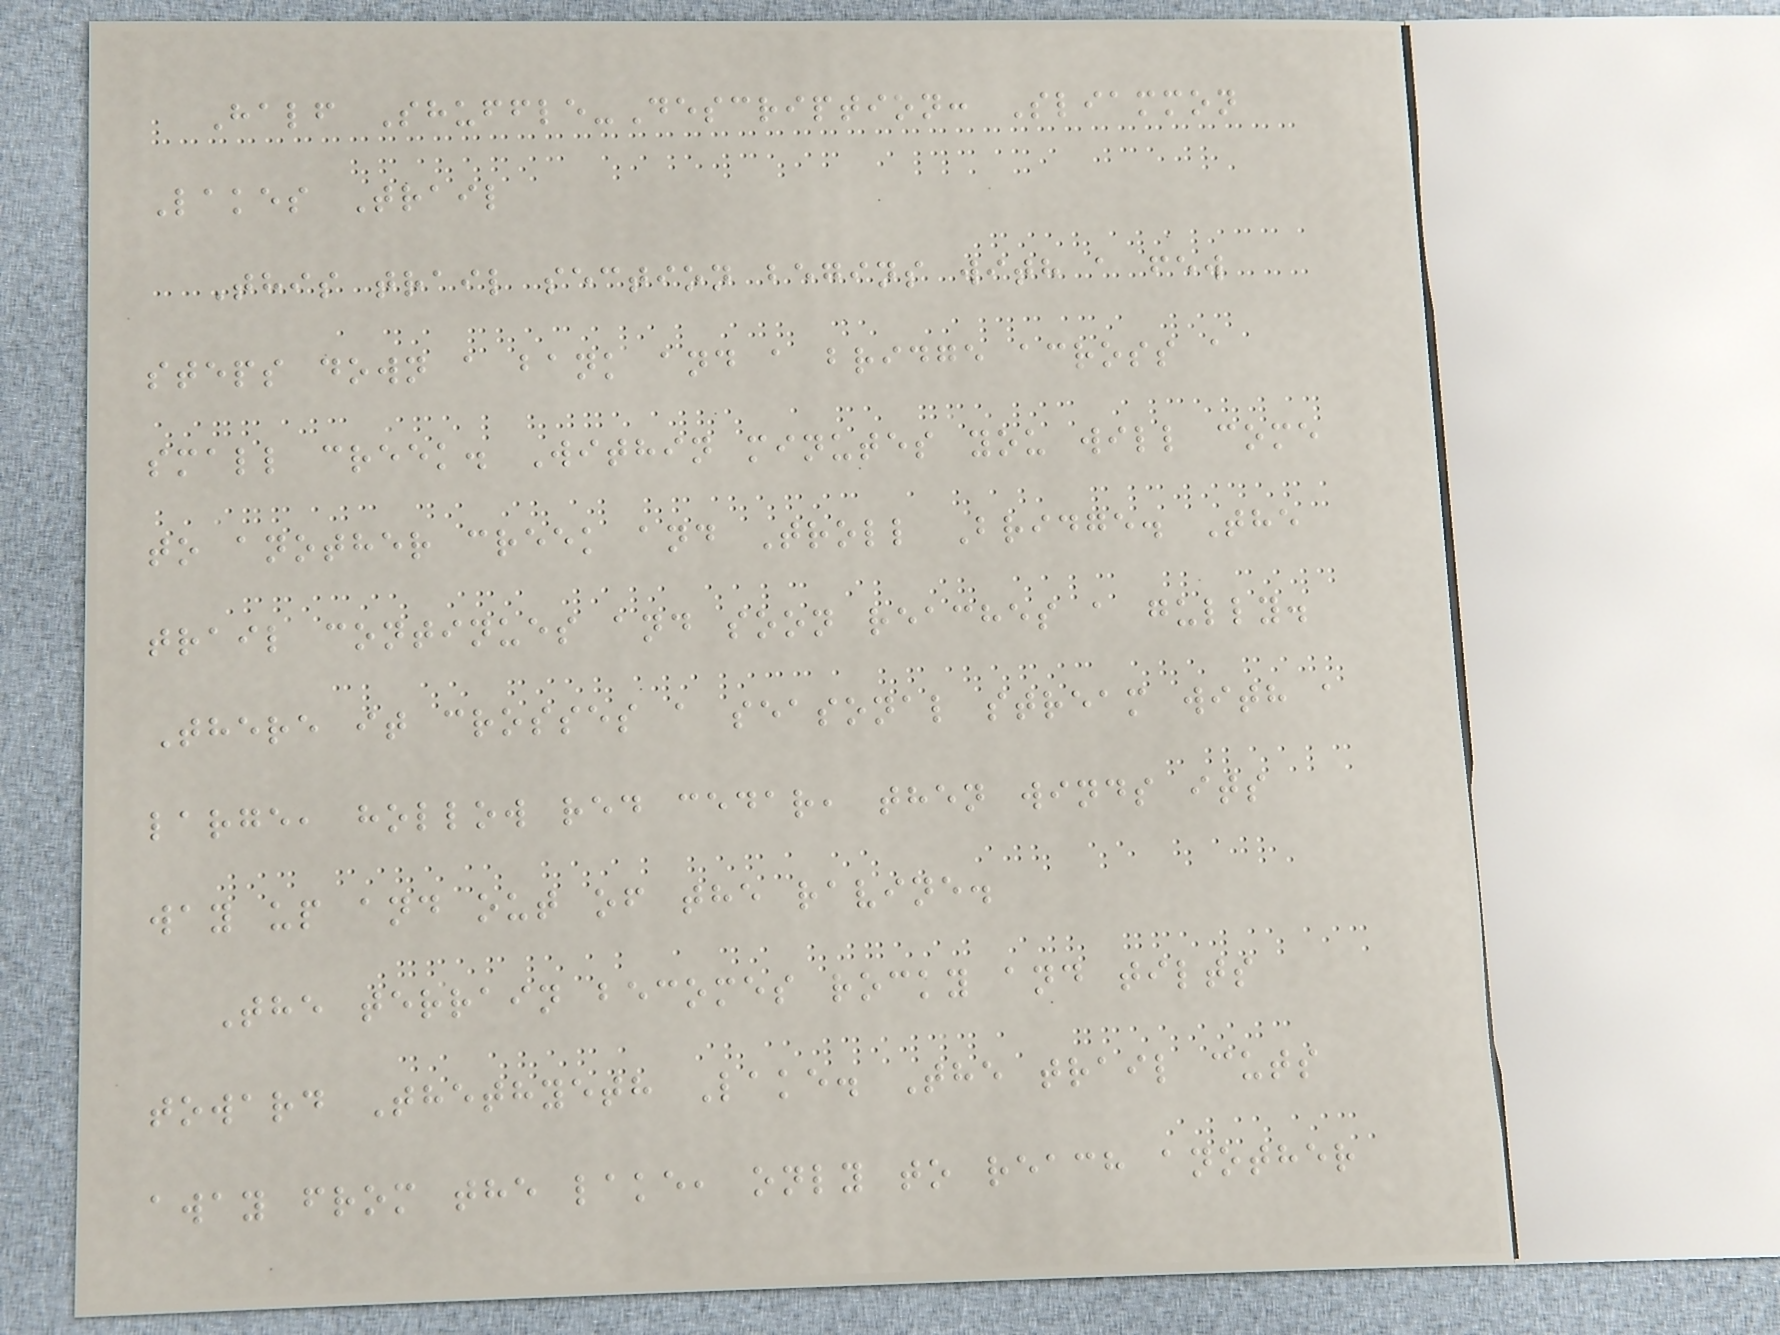Half Shuffle-Description: Sliammon
Lakes Trail
This trail section begins with a few
steps down a bank and a bridge across a
small creek. Within minutes you will come
to another creek and Troll Bridge. The
trail continues and soon reaches a gully.
There it crosses a seasonal stream with a
large, hollow red cedar, then winds its
way up and out of the ravine.
The terrain becomes rocky and tilts
toward Thethyeth Lake. The trail cuts
away from the lake, only to reach another
